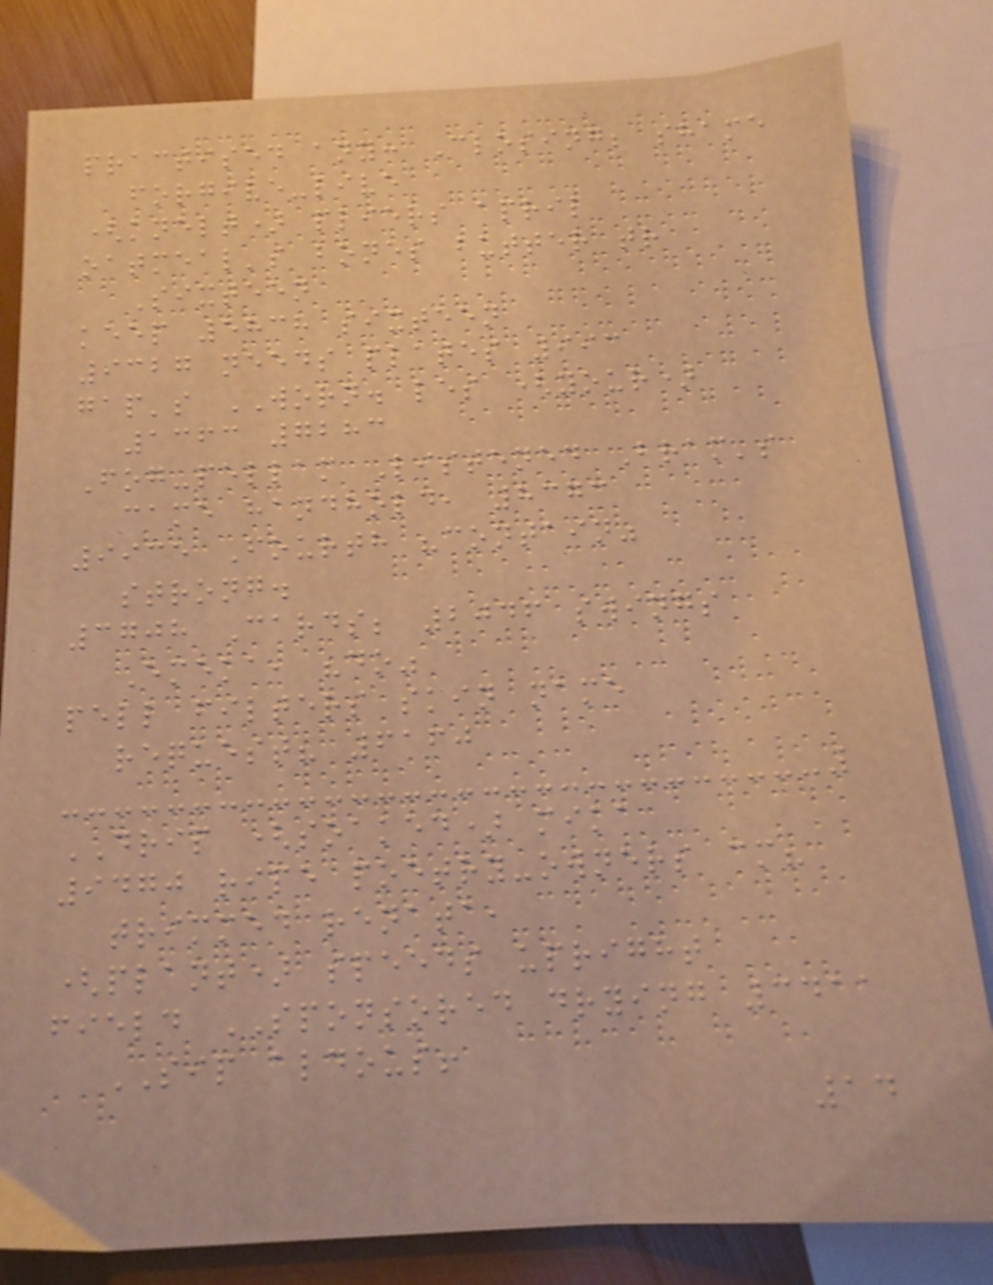practised any: Closing; shame
forgive-live
(knelt) pliers april
oatmeal's bones butter tr
Sixteen
keep 5838 sixteen
9327 needs plates 993
gap's WORN. les (your)
1363 7283
Fog-pellam Listened Bram's
came handhold, 8373
9935 Fourth "contain"
strong.
3708 Cards; 2046 swings
Emeka, "do"
pell filters skin name
request? 6160
DRIP (soaked) mika
9470 ripe poetry-owners cm?
trimmed renata,
(plant) speeds upright
field SPONSORED drying 3411
SIP aldous!
14
